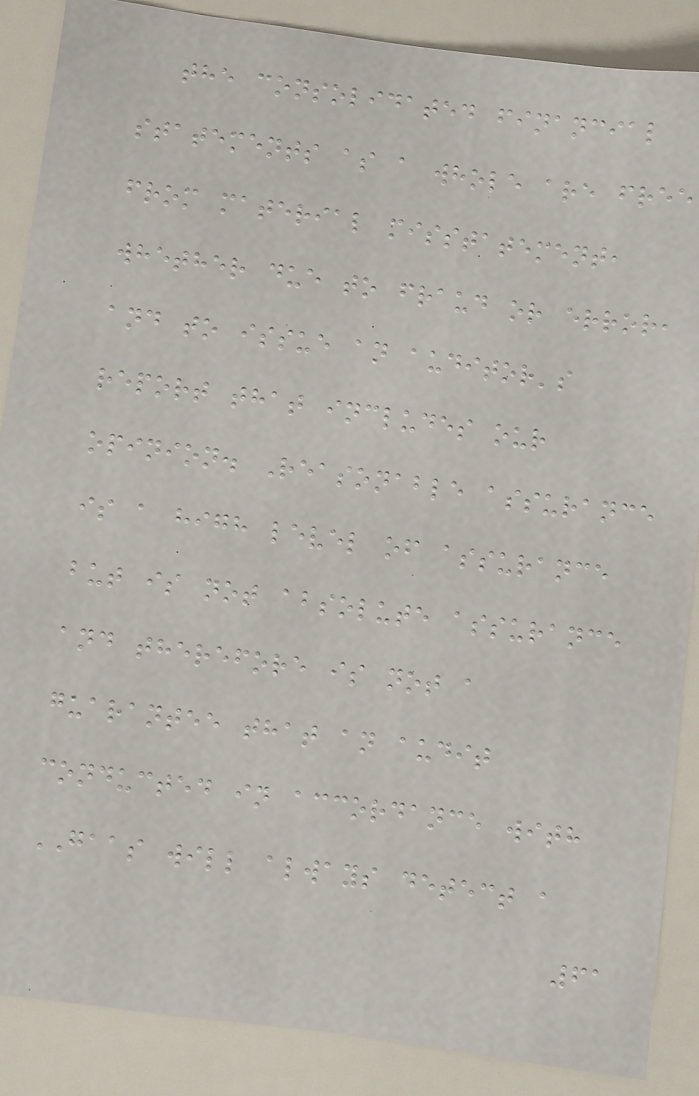the consolidated financial
statements as a whole are free
from material misstatement,
whether due to fraud or error,
and to issue an auditor's
report that includes our
opinion. Reasonable assurance
is a high level of assurance
but is not absolute assurance
and therefore is not a
guarantee that an audit
conducted in accordance with
GAAS will always detect a
61
